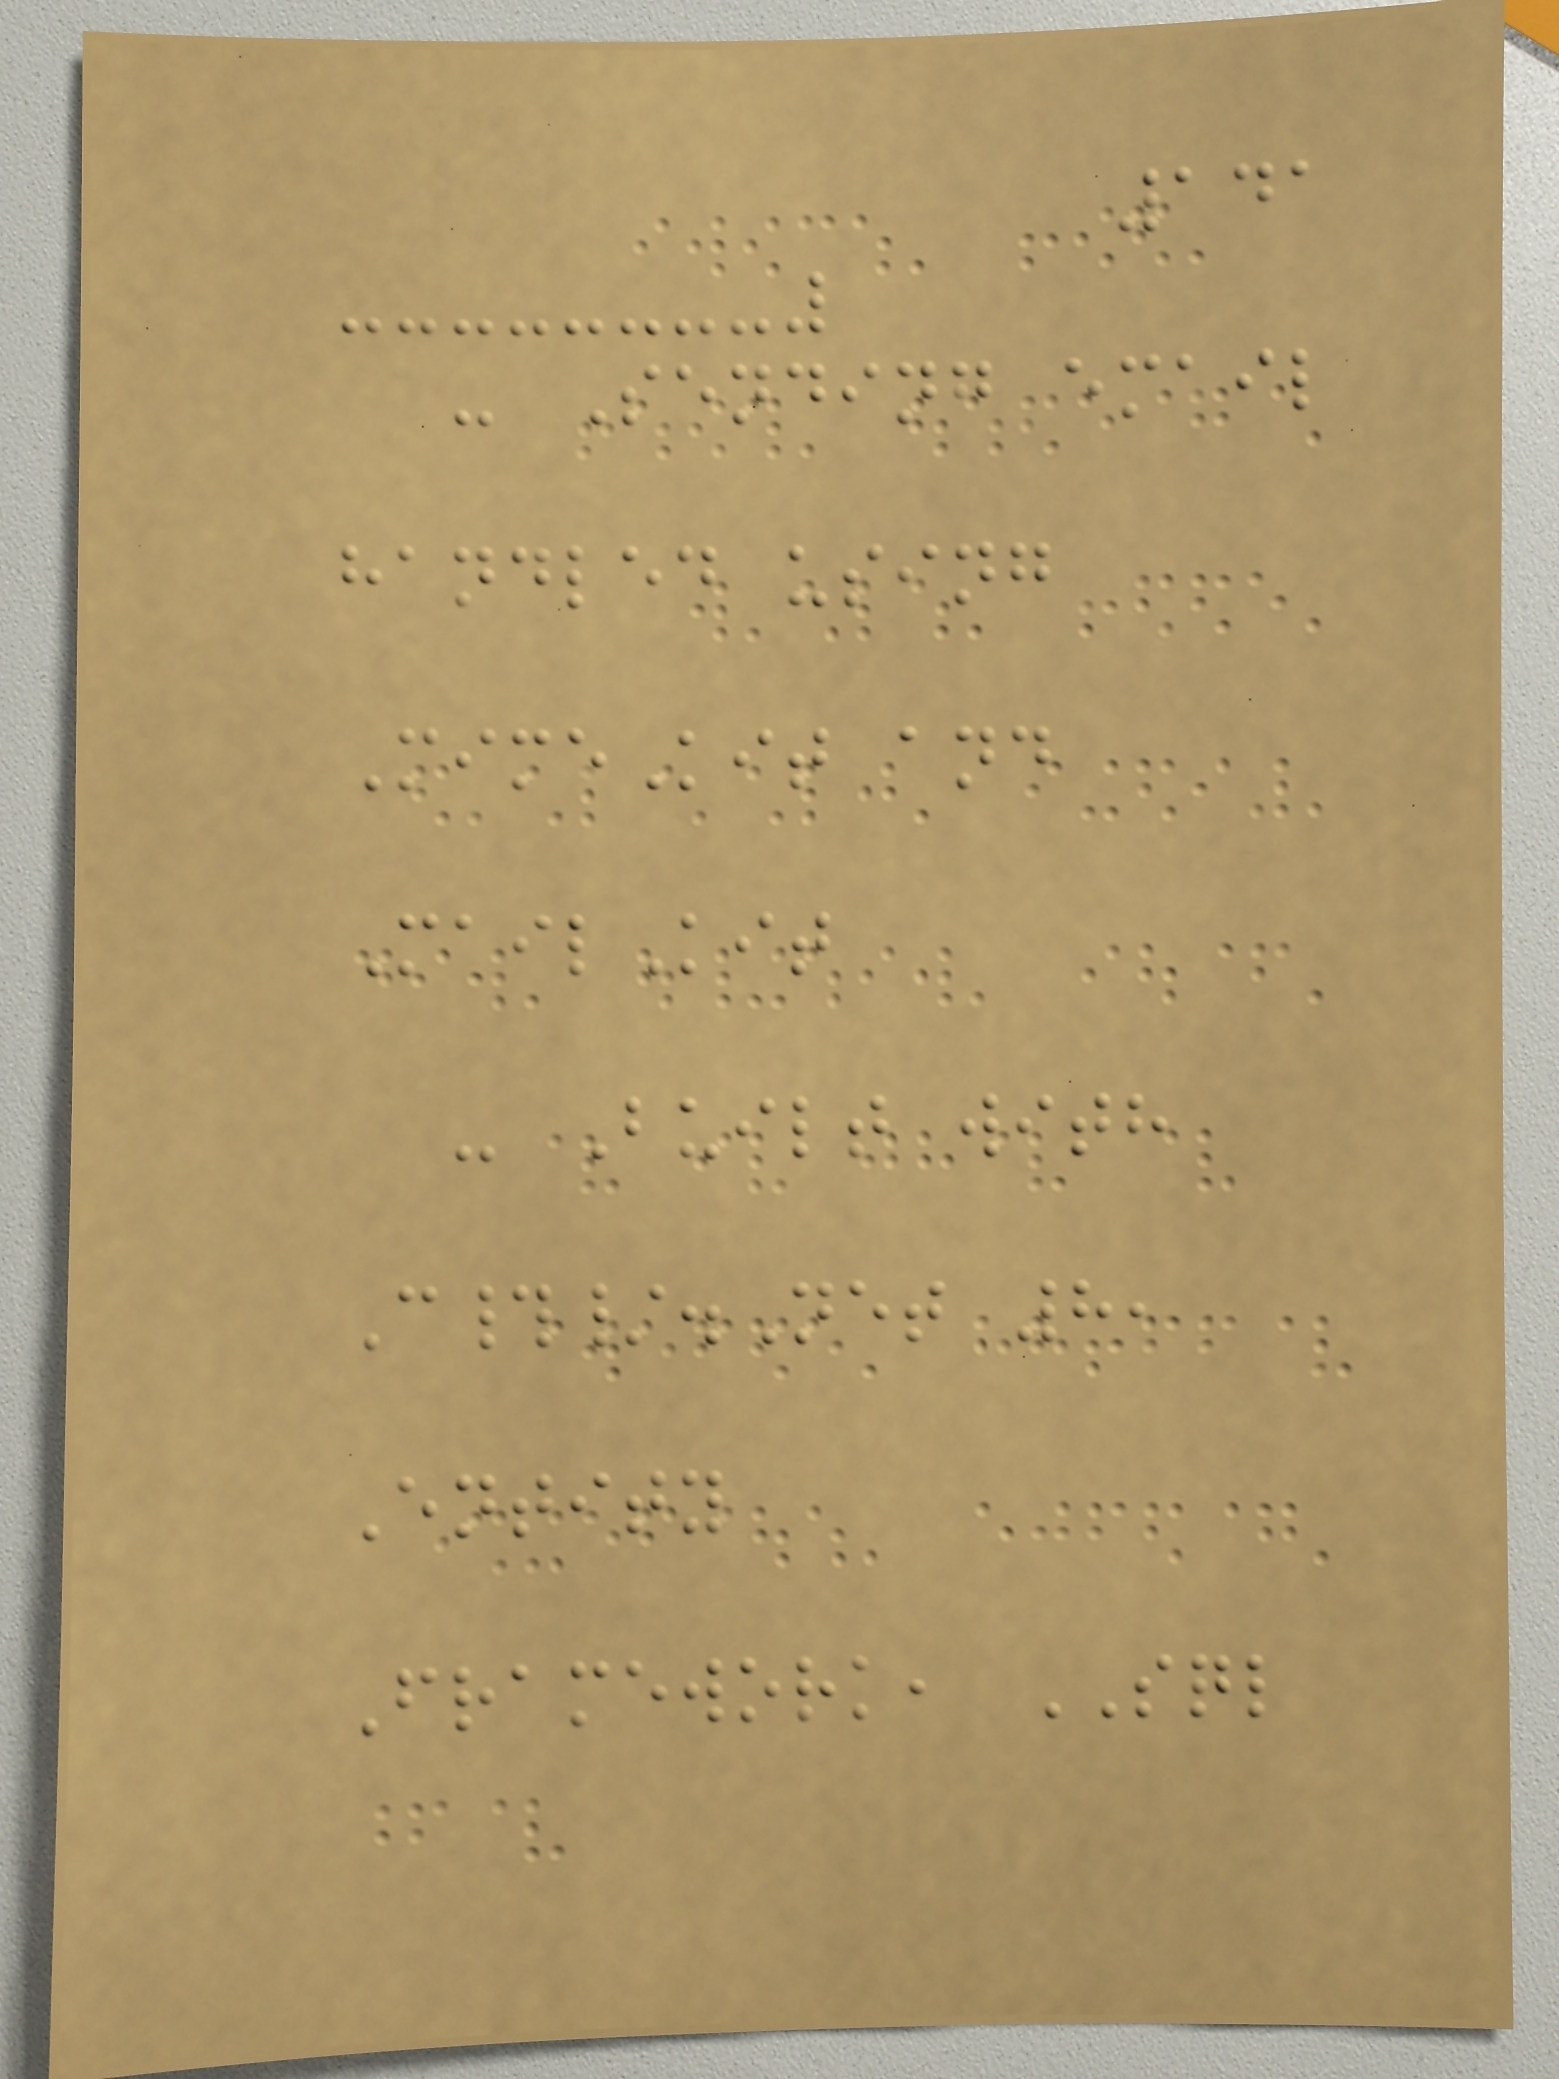141
- Sending email
handled using
MimeKit and
MailKit
- Built with
C#/.Net 8,
Entity
Framework, SQL
